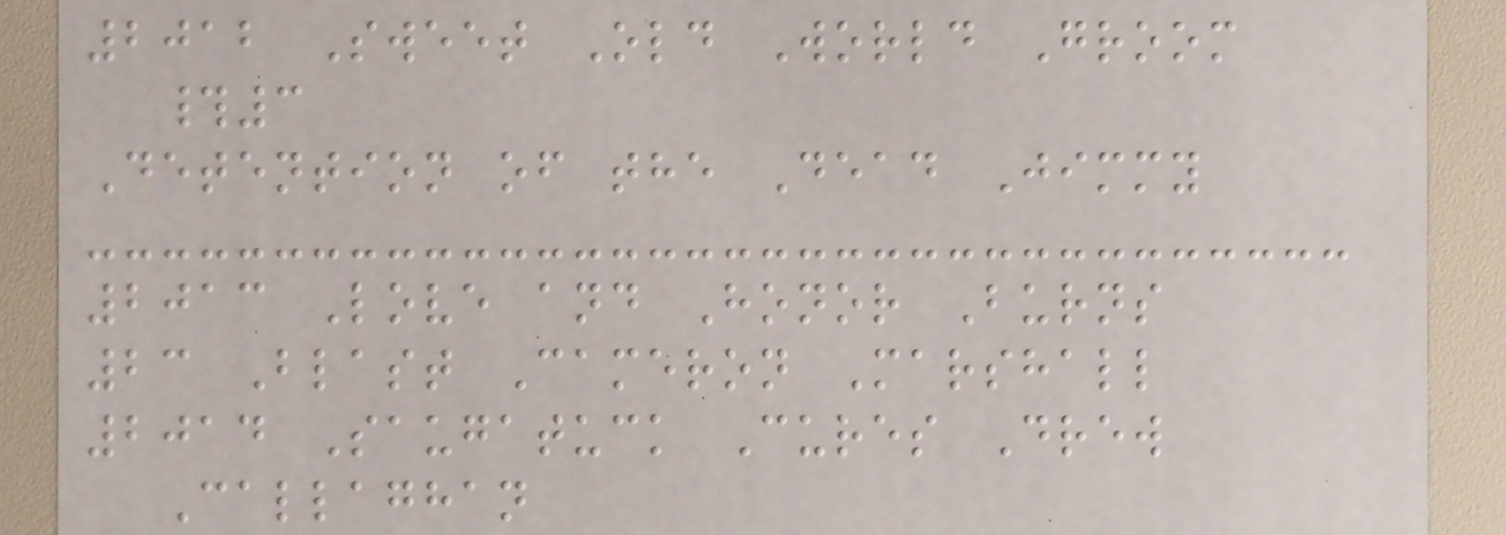2012 Sweet Old World Groom
#3
Detention of the Dead Jimmy
2013 Love and Honor Burns
23 Blast Cameron Marshall
2014 Saugatuck Cures Drew
Callaghan
